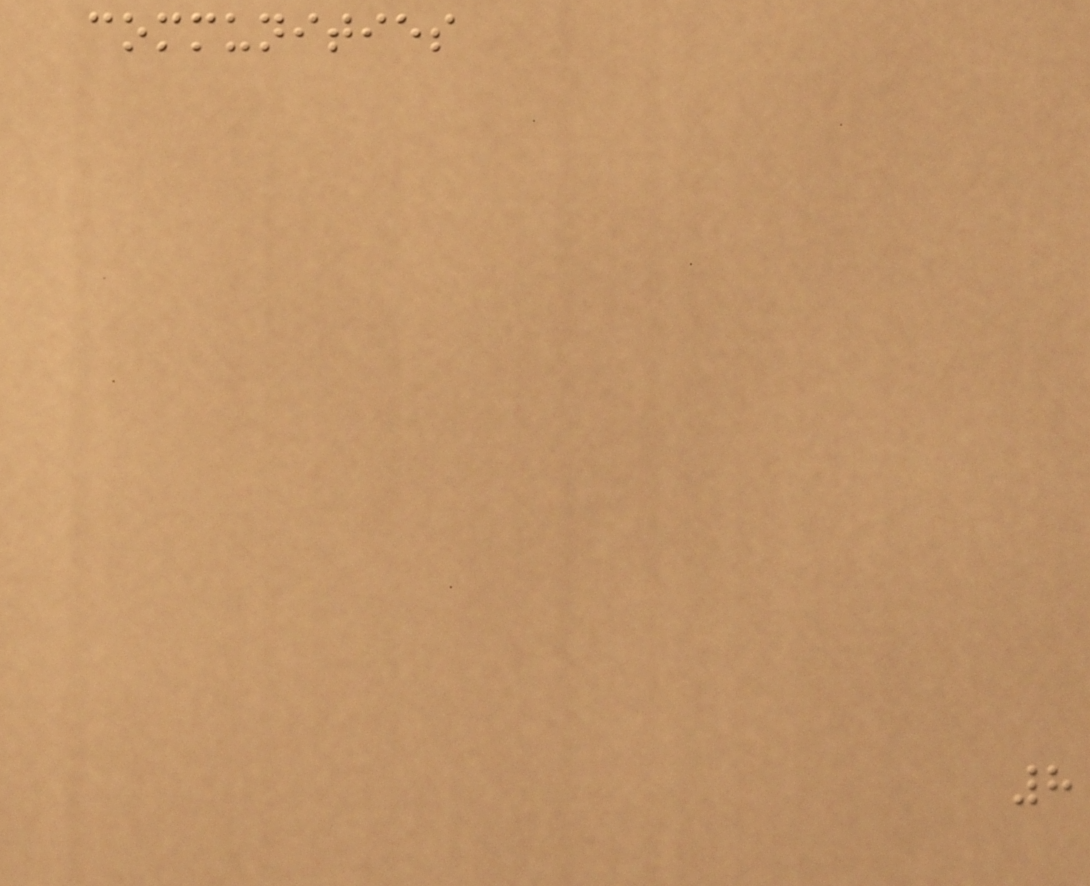communities
8
